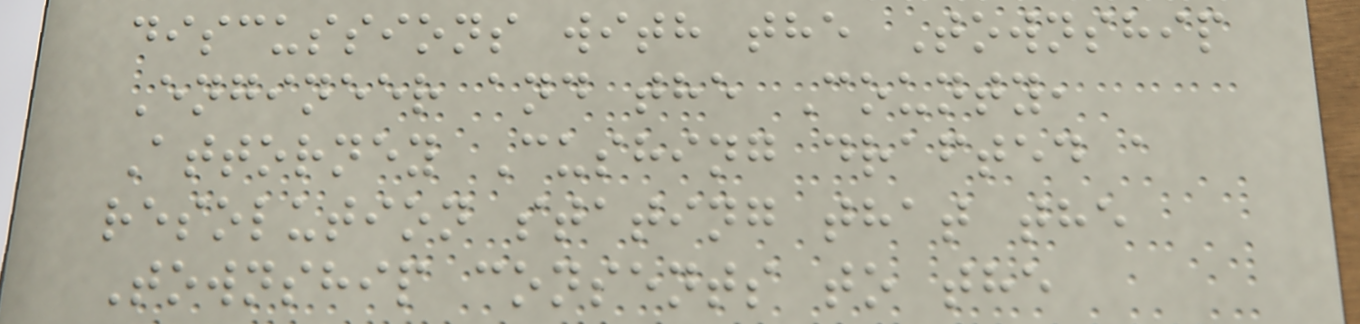discussions with the Township
Engineer and the County,
Attorney Cushing drafted a
resolution stating that the
Township consents to the
